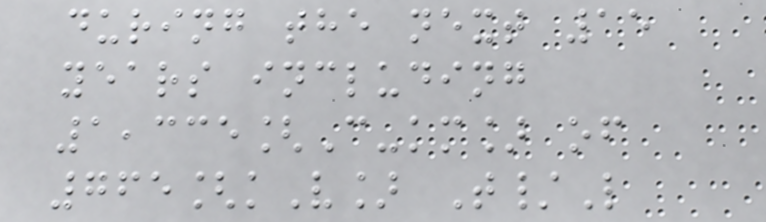during the next 15
years including
1,335[C-km] of
765[kV] T/L
